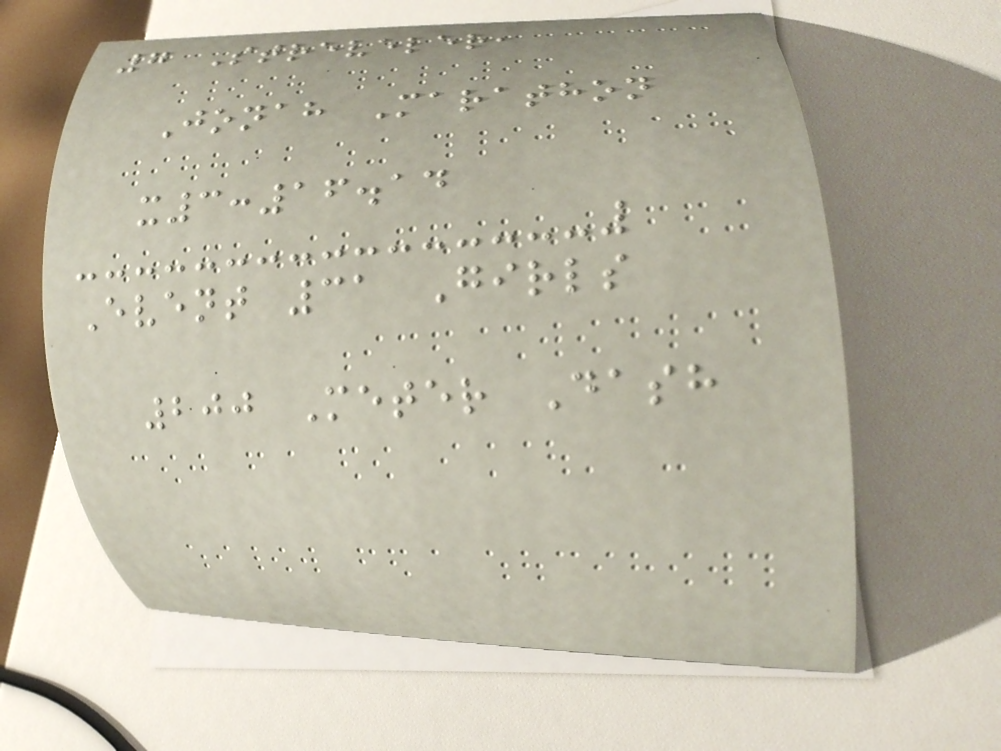7 Streveler,
Jonah Marathon
x3:16.14
Event 31 Girls
200 Meter Dash
